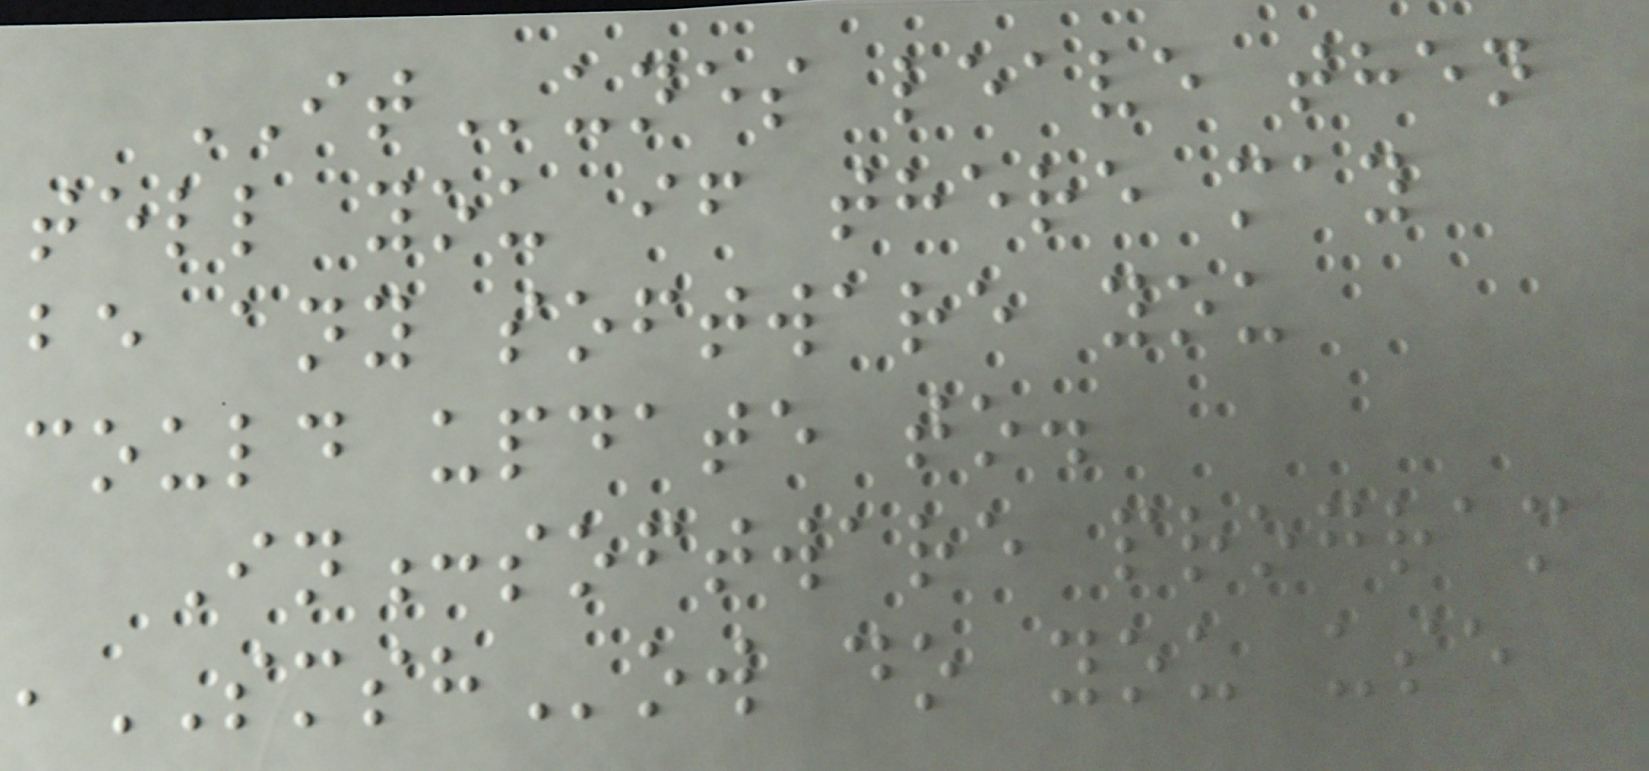ITunes leave then
tell you if there may
be any software you
could update to.
In:software program
,SMSHow do you use
